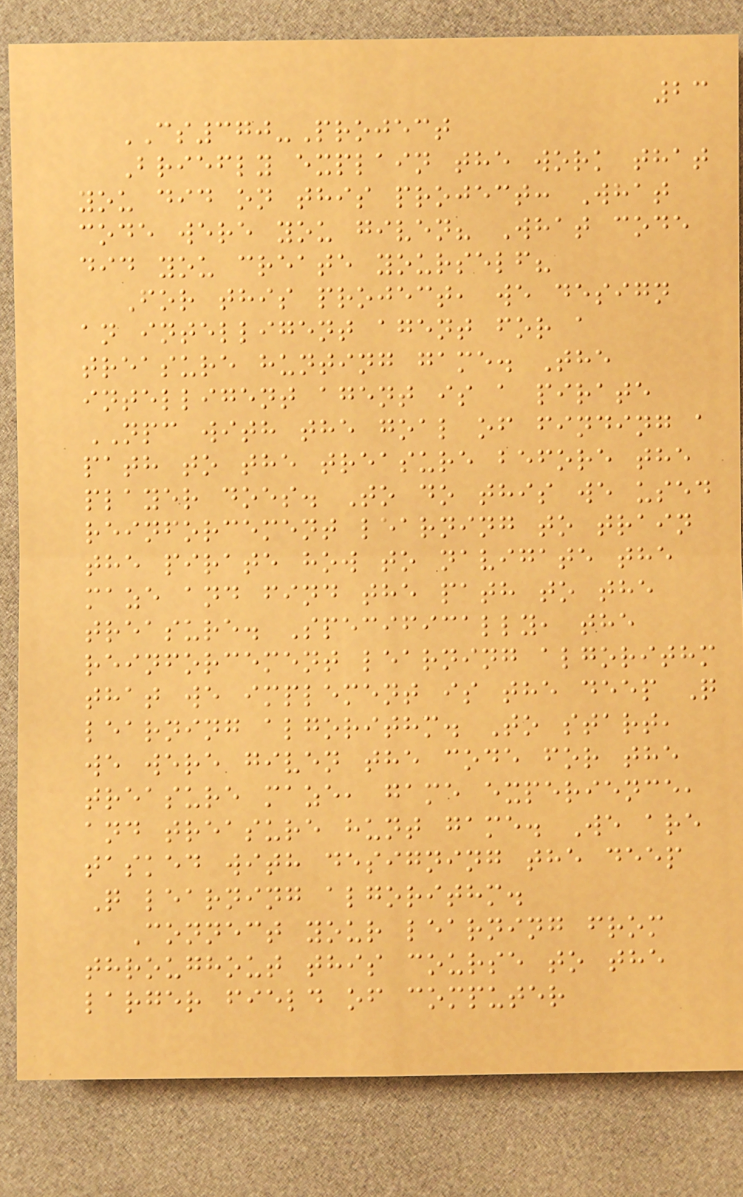23
CS370-Project
Briefly explain the work that
you did on this project: What
code were you given? What code
did you create yourself?
For this project, we design
an intelligent agent for a
treasure hunting game. The
intelligent agent is a pirate
NPC with the goal of finding a
path to the treasure before the
player does. To do this we used
reinforcement learning to train
the pirate how to navigate the
maze and find the path to the
treasure. Specifically, the
reinforcement learning algorithm
that we implement is the deep Q
learning algorithm. To start,
we were given the code for the
treasure maze, game experience,
and treasure hunt game. We are
tasked with designing the deep
Q learning algorithm.
Connect your learning from
throughout this course to the
larger field of computer
